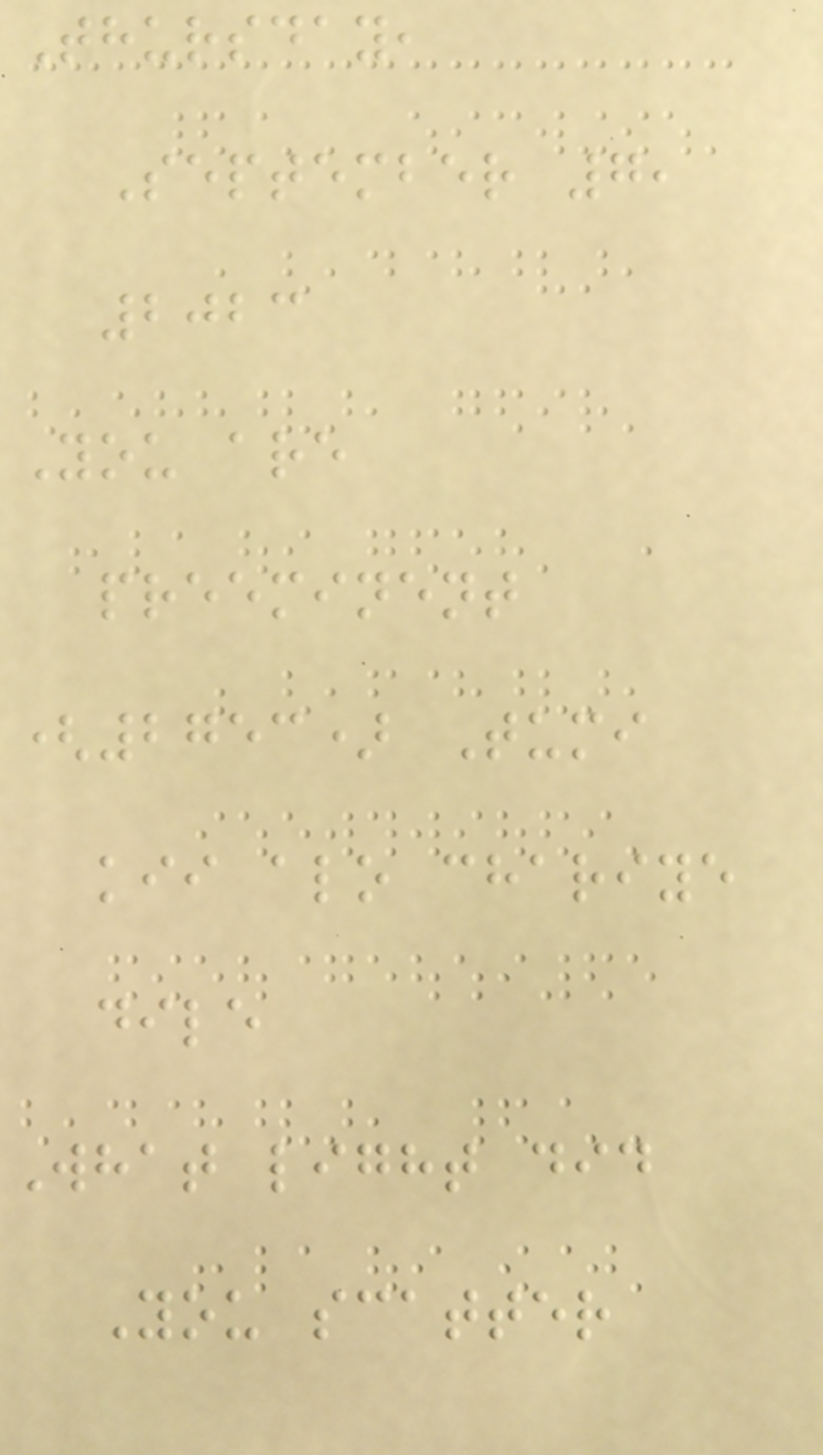Thursday,
September 7,
2023
You are
preeminent
(2753) Tumi
kii alo chariye
dile
What light did
You scatter
